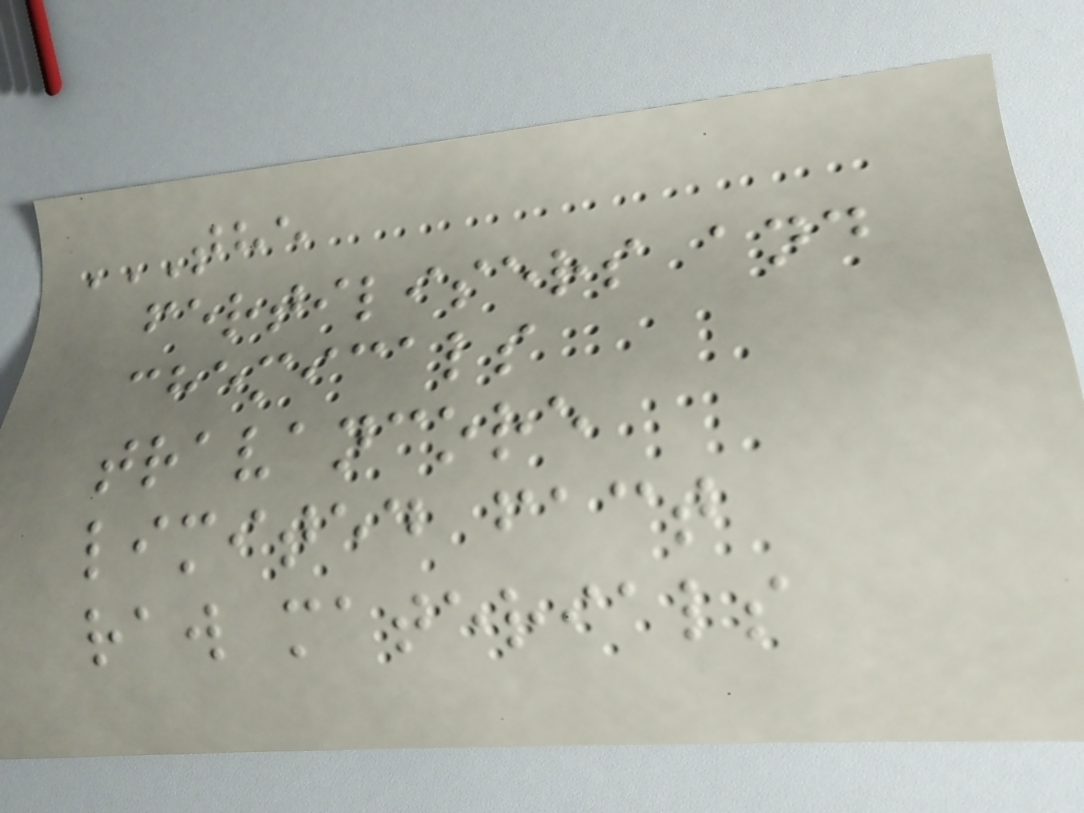THE
FERTILISERS AND
CHEMICALS
TRAVANCORE
LIMITED FACT
RAW MATERIALS
